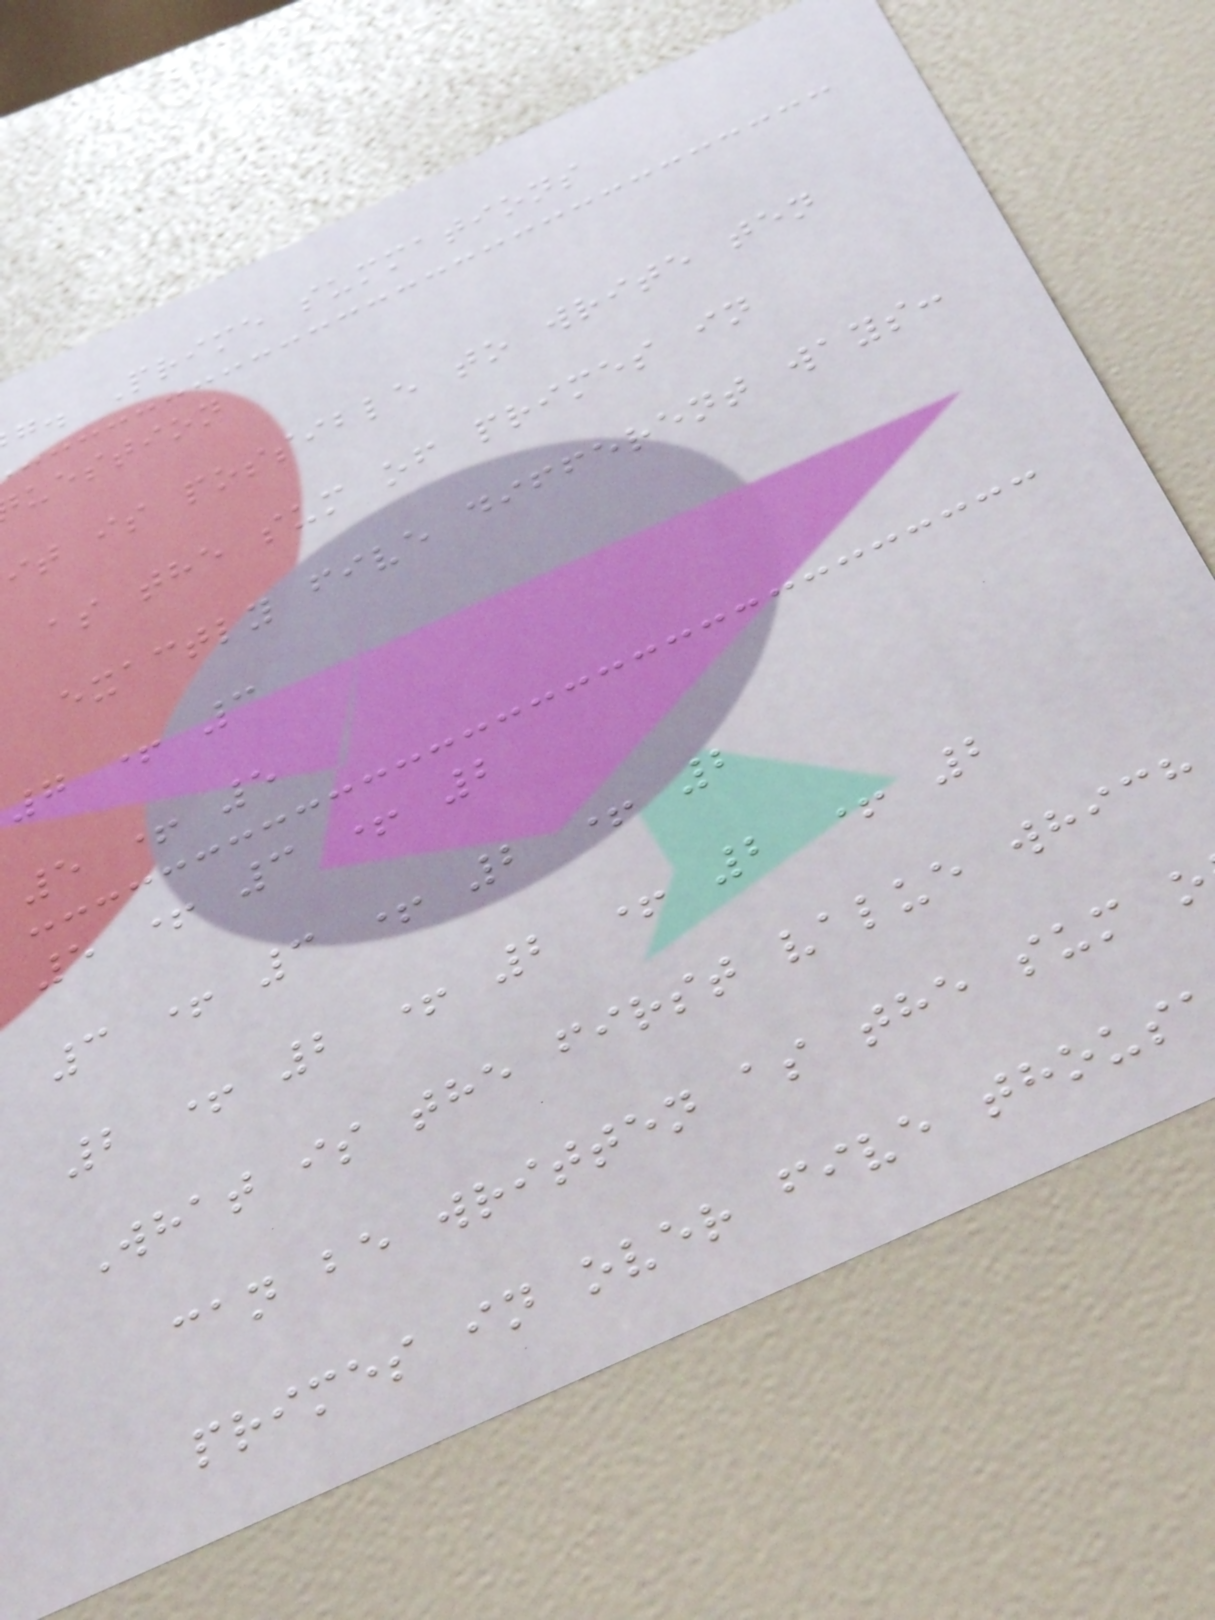g. Prime summations
uestion
it is possible to write ten
as the sum of primes in
exactly five different ways:
7 + 3
5 + 5
5 + 3 + 2
3 + 3 + 2 + 2
2 + 2 + 2 + 2 + 2
What is the first value which
can be written as the sum o
primes in over five thous
